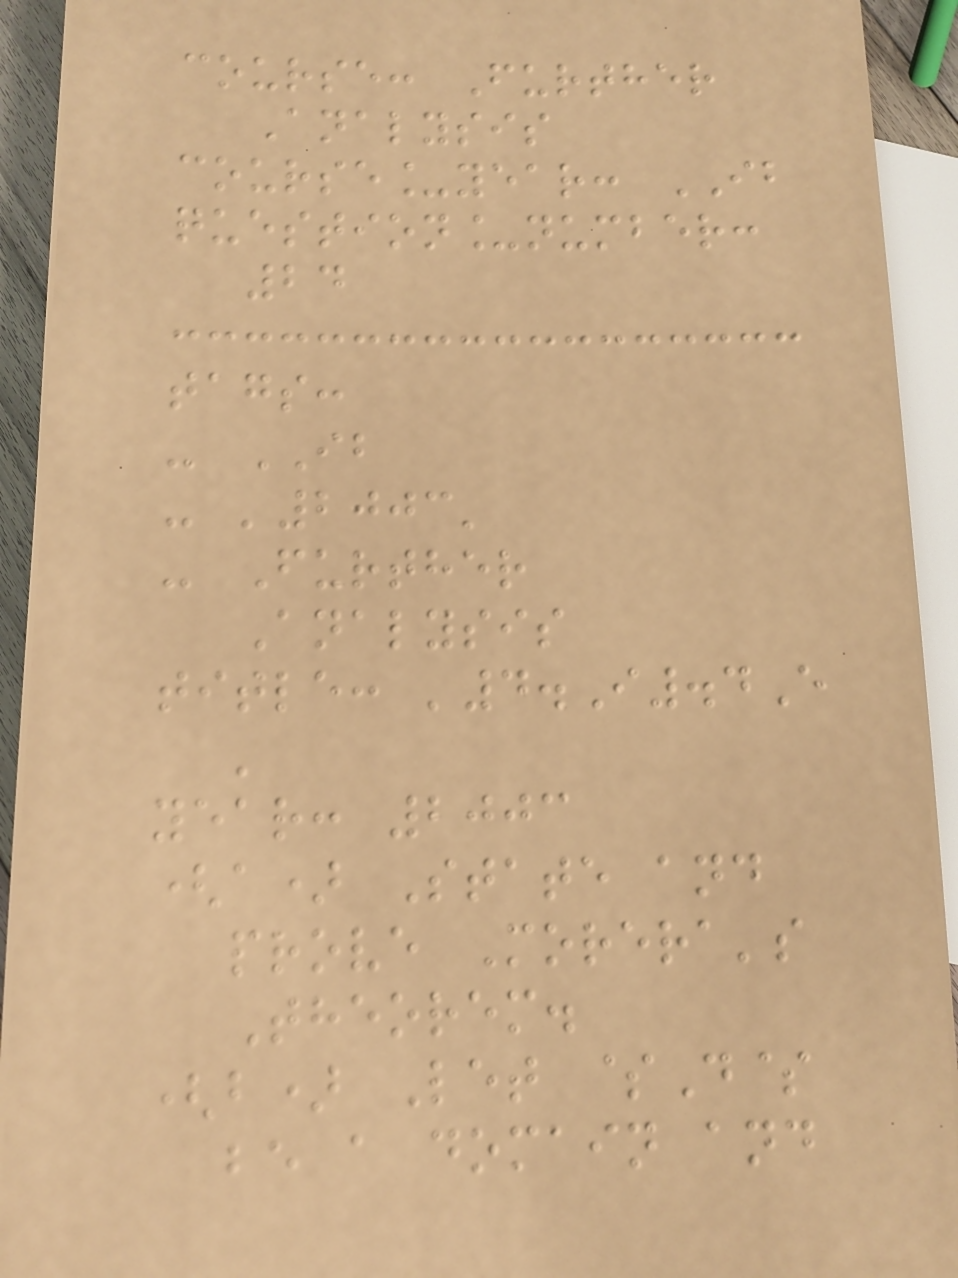course: Further
Analysis
course_year: IB
question_number:
24
tags:
- IB
- '2003'
- Further
Analysis
title: '4.I.4E
'
year: 2003
(a) State and
prove Morera's
Theorem.
(b) Let $D$
be a domain and
